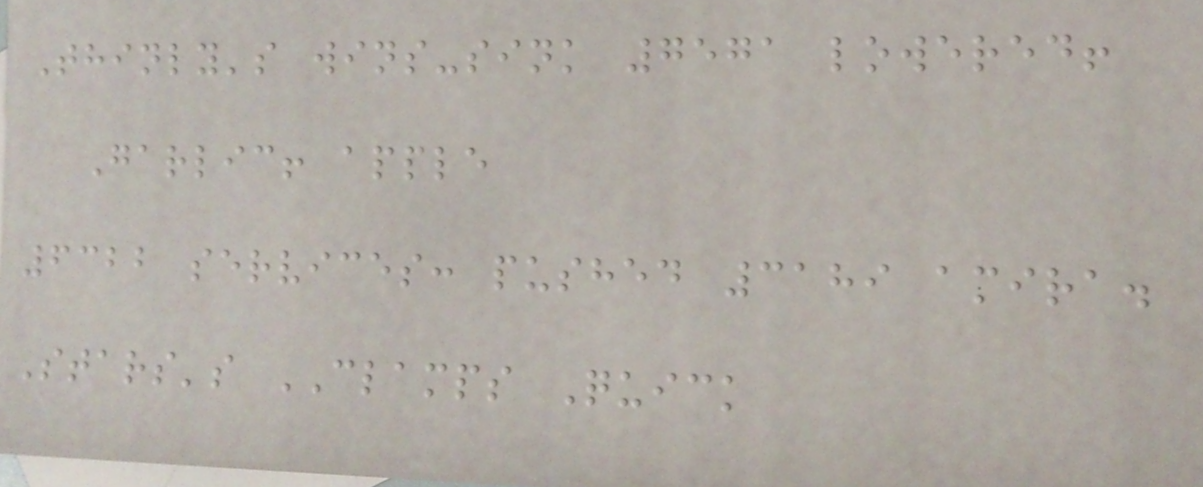Thinly's wins-sink 7571 lowered!
Garlic! apple
6322 services: pushed 3189 amira.
Stars's CLAMPS Quick
